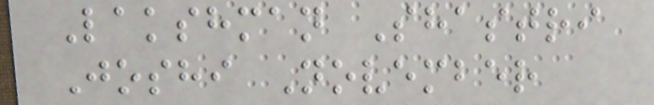Lakshman Shastri
Joshi November
